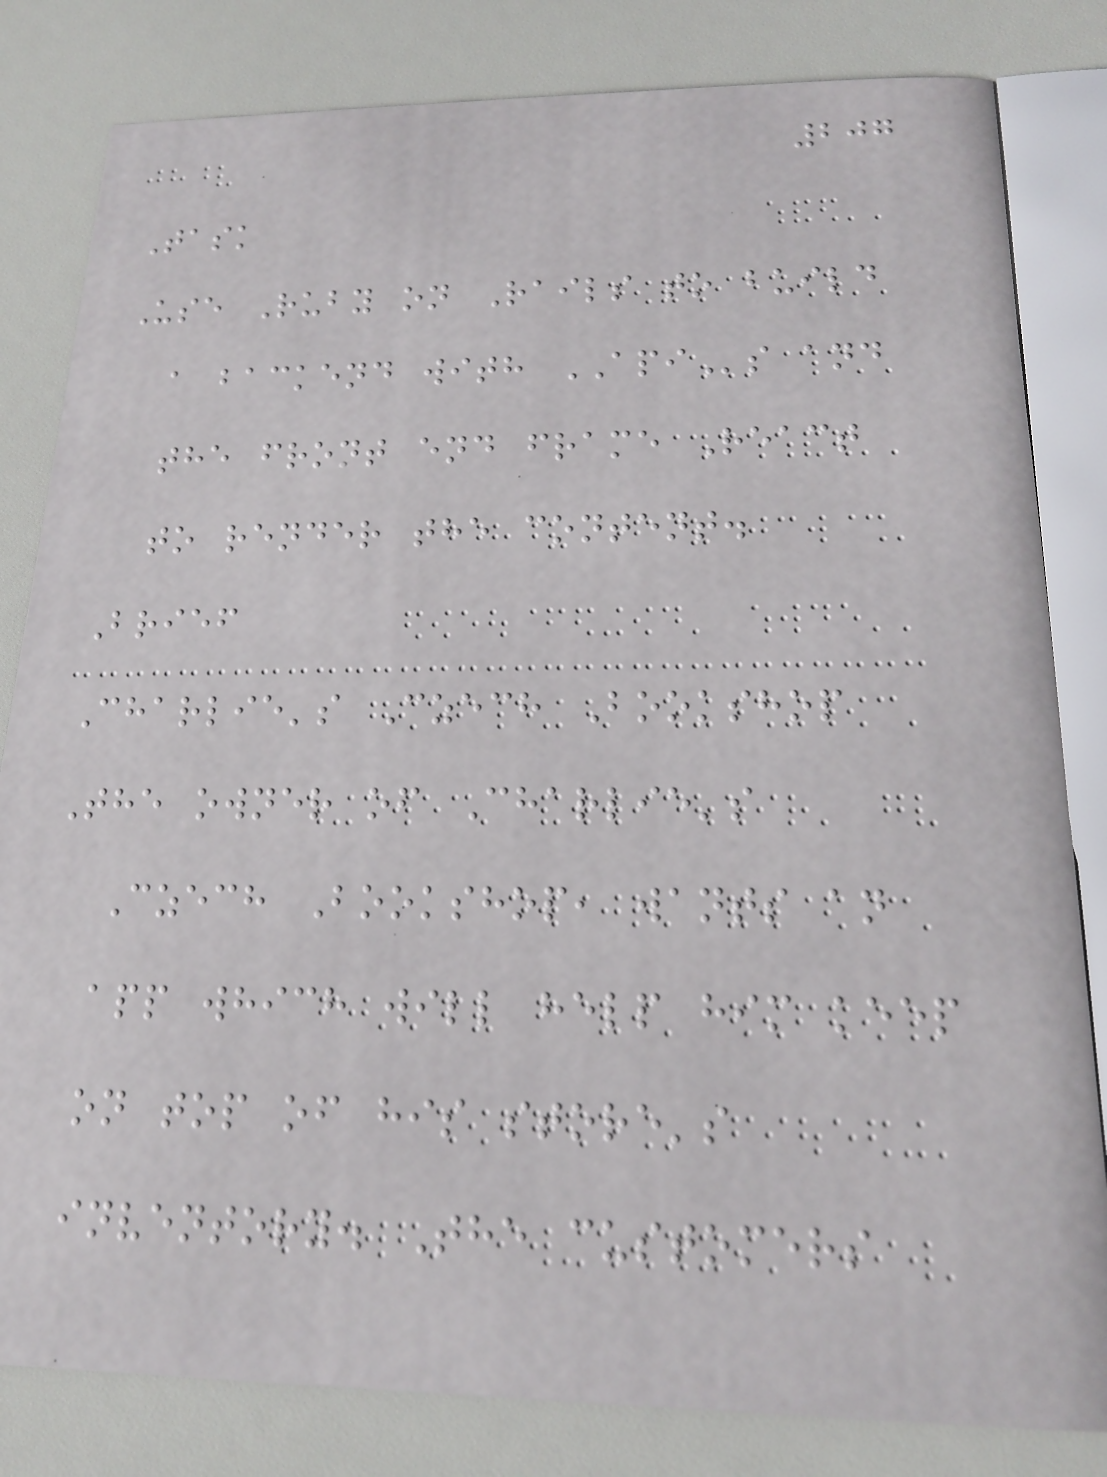207
Task
Use Ruby on Rails to build
a backend with APIs and
the front end frame React
to render the content.
Brief
Charlie's Czech Bookshop
The owner of Charlie's
Czech Bookshop, wants an
app which will help him keep
on top of his store's
inventory. The customers
